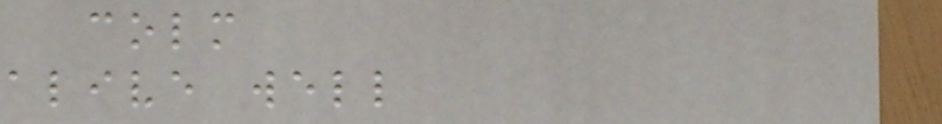colm
alive well
